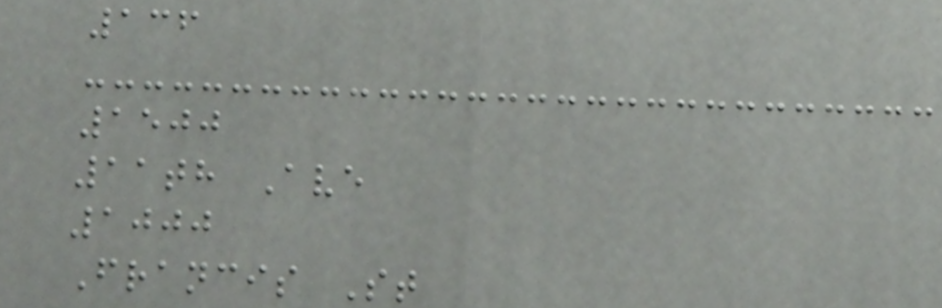136
1500
11th Ave
1000
Francis St
